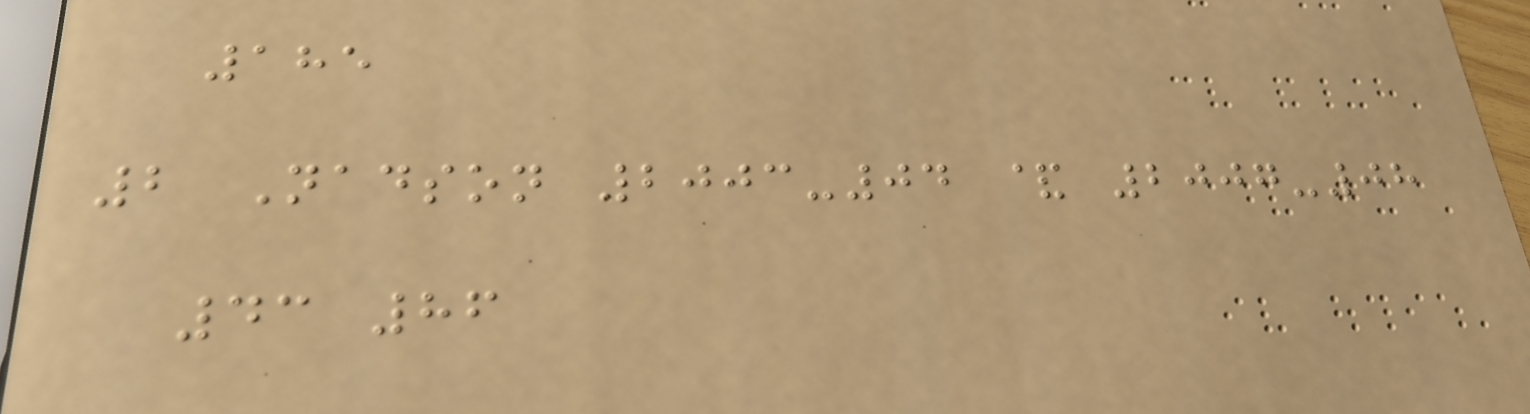185
2 Nadson 2003-04 & 2007-08
43 86
